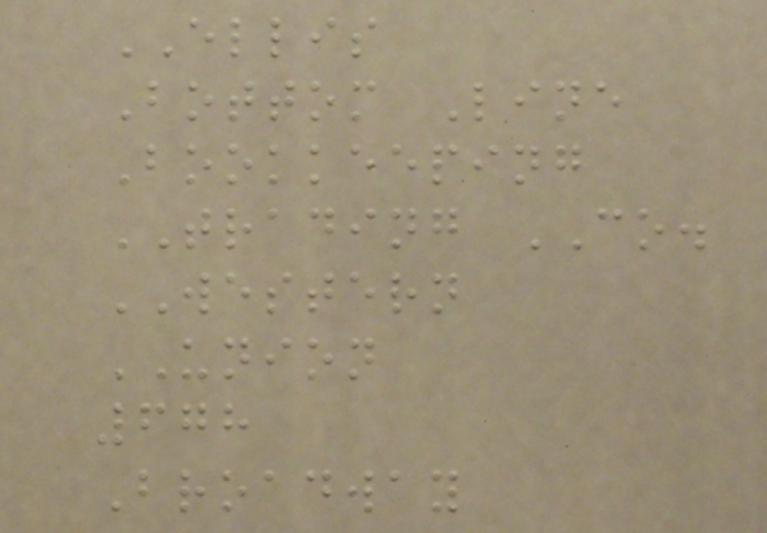ELLIS
Bottom Line
Bookkeeping
TRADING CO.
WESTERN
UNION
678
Broadway
